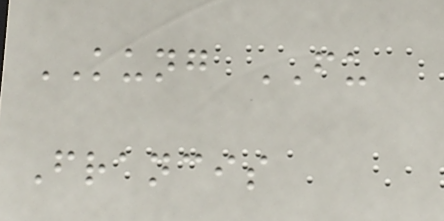KUNG FU
Francis
